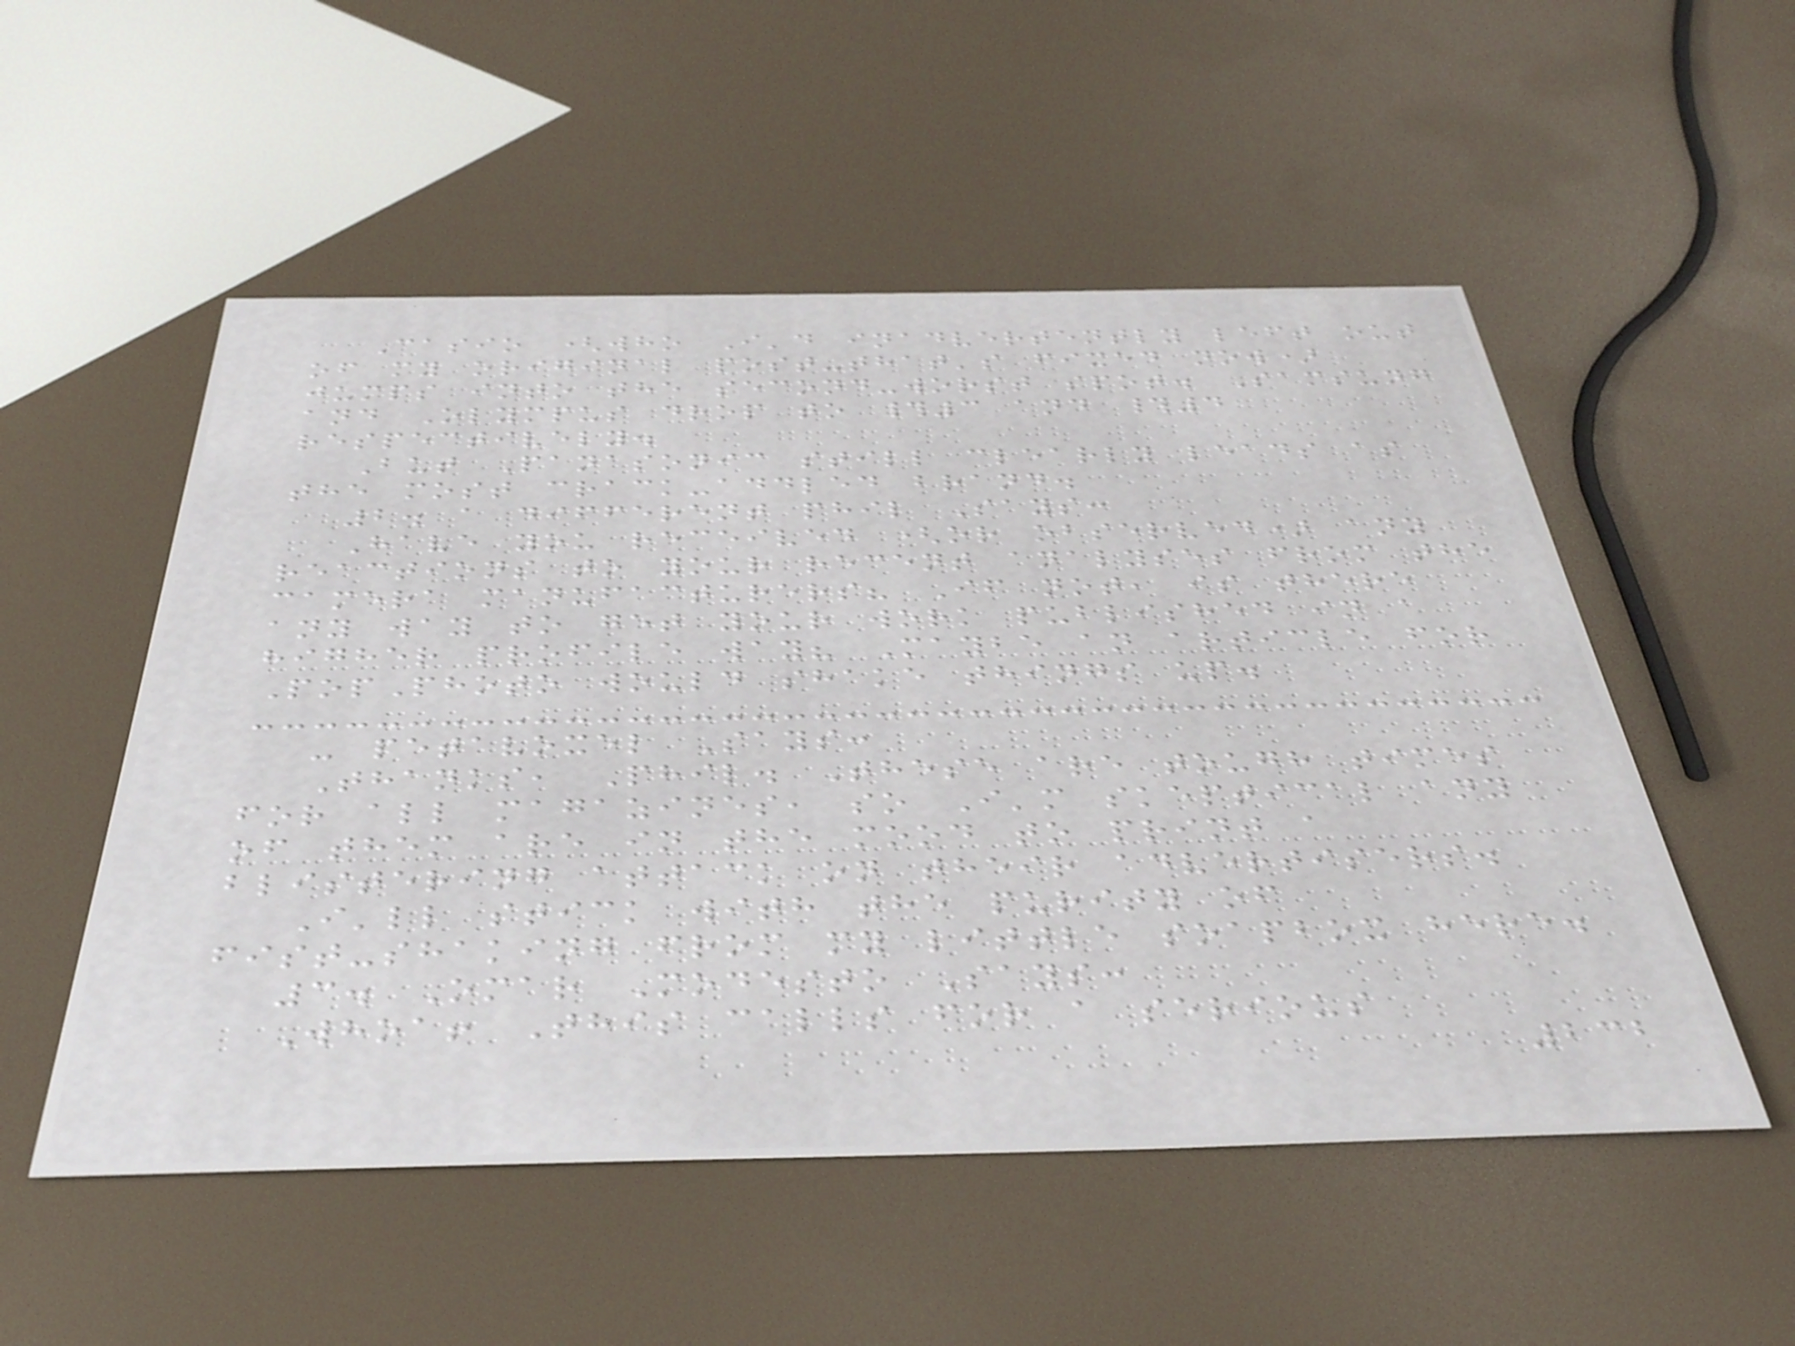Casio (who I'd inadvertently left out
of my original post-that's fixed now)
jumps into the second-worst spot. Samsung
and Olympus drop to #3 and #4
respectively.
But Panasonic still clearly leads as
the most crack-addled brand.
2. a different phil Says:
Have you received (or observed) any
reactions to your recent analyses from the
camera manufacturers? If not, is there
any way to get your work published in a
higher profile way? Maybe an article for
PopPhoto would shake things up.
- petavoxel Says:
Thanks, Phil. These are tough times
for all magazines, so I'm skeptical any
of them are in the mood to print a
blistering attack on their advertisers.
I'll stick with the purity of
fist-shaking from my little soapbox here.
3. Omar Modesto Says:
Whoa! This calls for a serious
232
